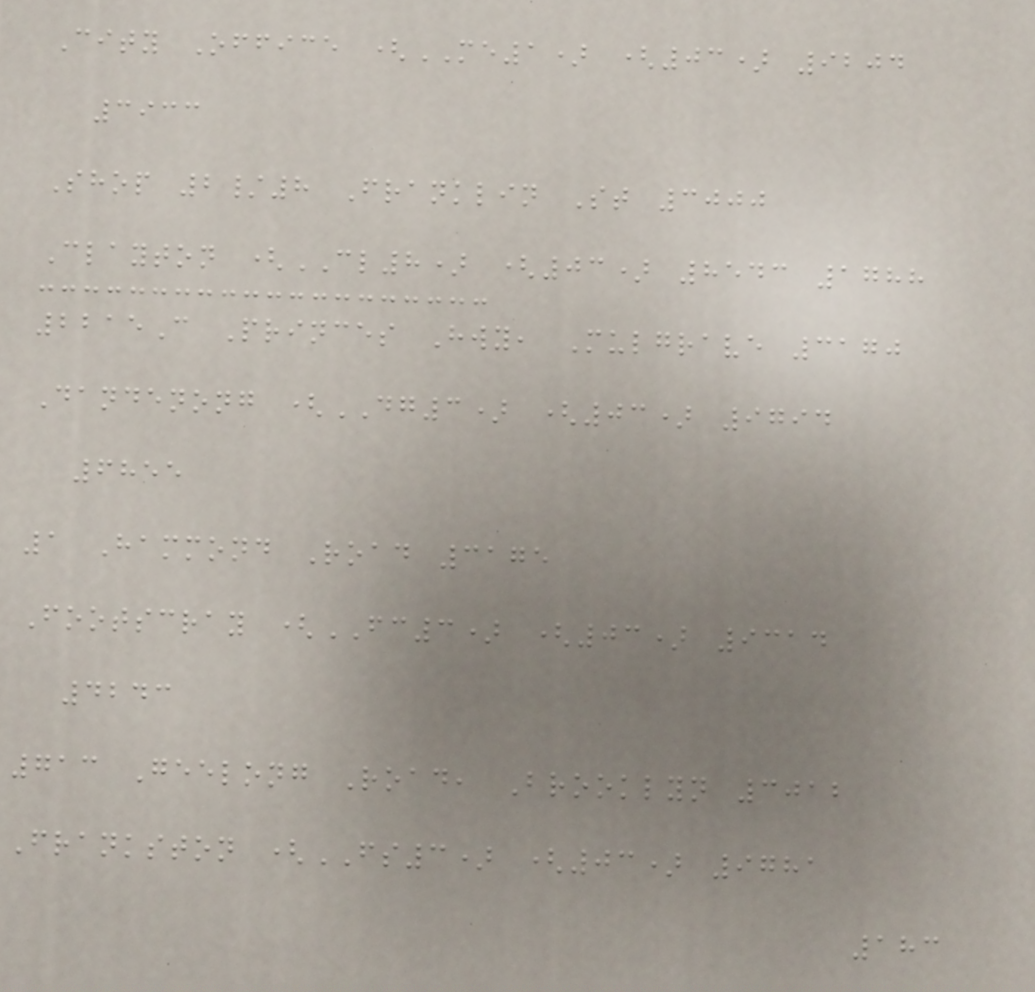City Office (ME1) (03) 9204
3933
Shop 2/8 Franklin St 3000
Clayton (CL8) (03) 8543 1788
2215C Princes Hwy, Mulgrave 3170
Dandenong (DG3) (03) 9794
6855
1 Hammond Road 3175
Footscray (FC3) (03) 9314
4243
713 Geelong Road, Brooklyn 3012
Frankston (FS3) (03) 9781
183
